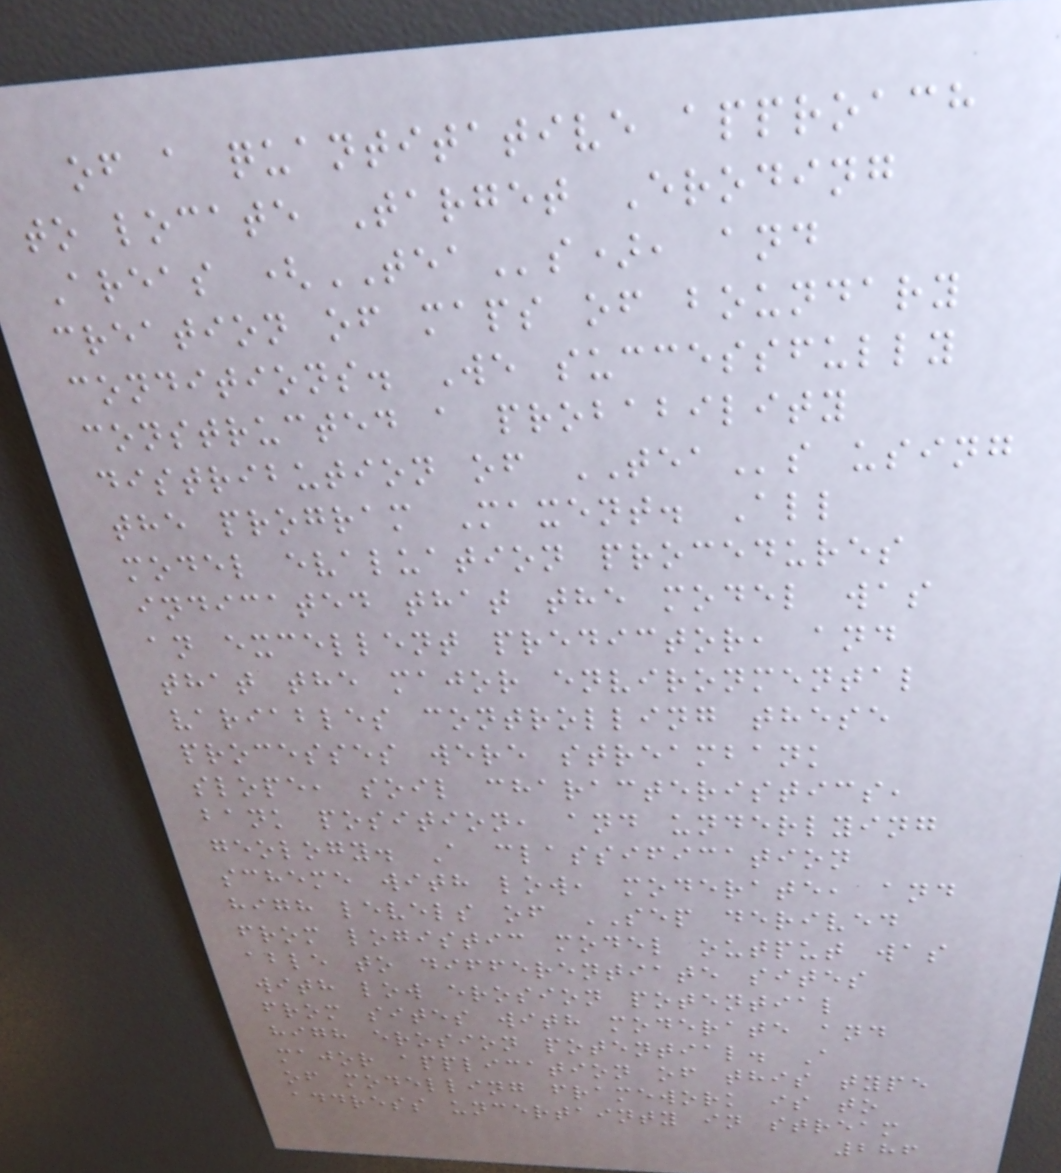of a quantitative approach
to locate Target Eroding
Areas (TEAs), and
creation of maps of boundary
conditions. We successfully
constructed a probability
distribution of TEAs using
the program Maxent. All
model evaluation procedures
indicated that the model was
an excellent predictor, and
that the major environmental
variables controlling these
processes were streambank
slope, soil characteristics,
bank position, and underlying
geology. A classification
scheme with low, moderate, and
high levels of SEP derived
from logistic model output was
able to differentiate sites
with low erosion potential
from sites with moderate and
high erosion potential. A
major application of this type
of modelling framework is to
address uncertainty in stream
286
